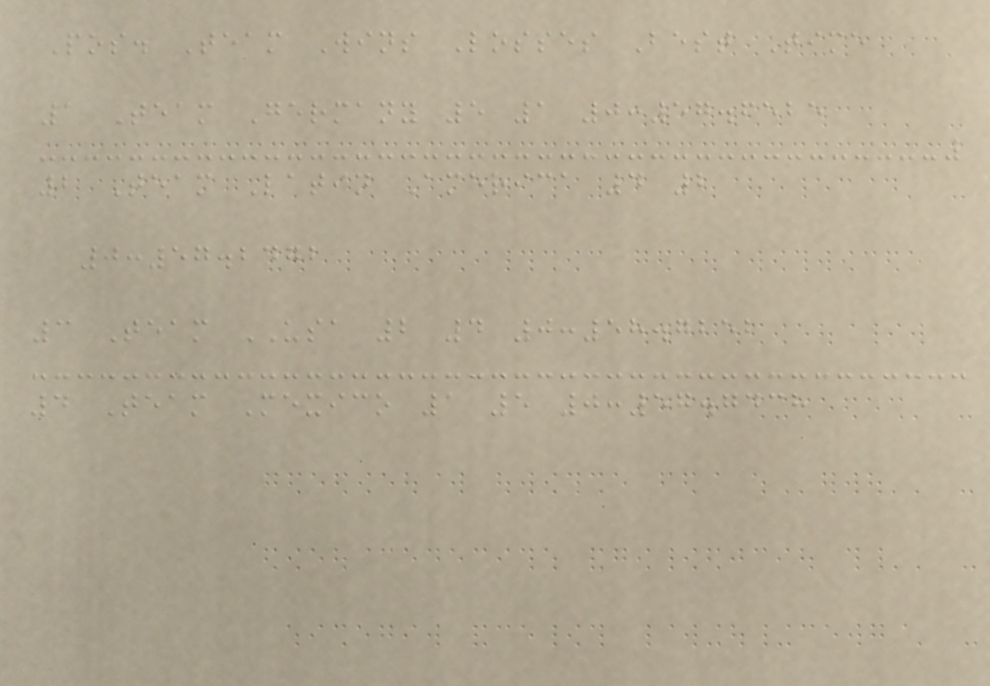Pos. Team Wins Losses Best Time
1 Team Germany 5 1 0:57.6525
2 Team Latin America 4 2
0:57.2472
3 Team USA 2 4 0:58.7252
4 Team Mexico 1 5 0:57.7438
